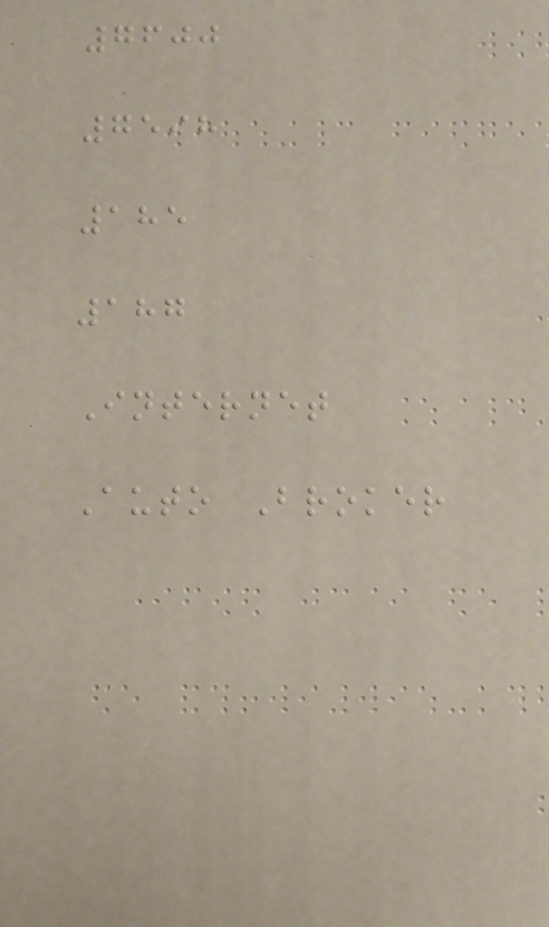7600
7598
185
187
Internet
Auto Broker
